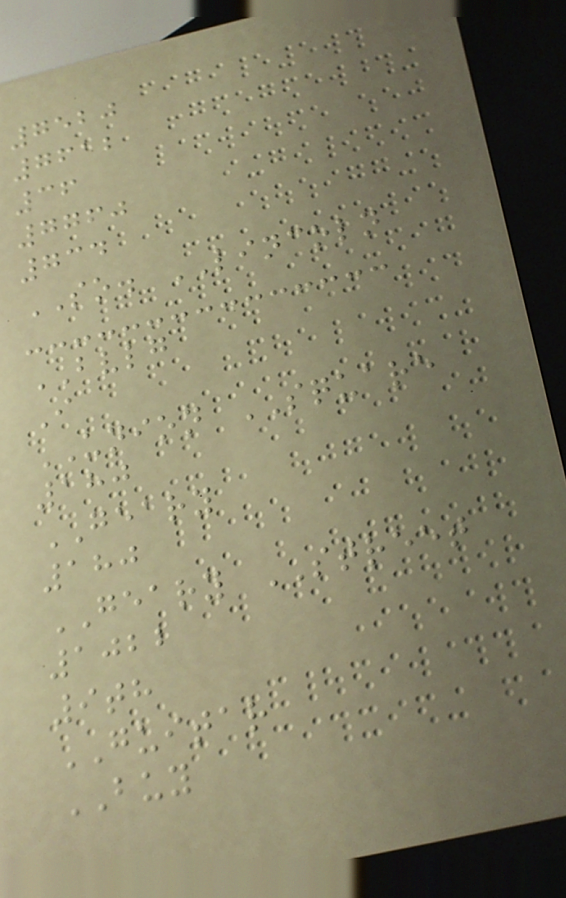7520
7612
36
7760
734
SO. LINCOLN
BVLG
I
UNION SQUARE
180
GEARY
180
GEARY STREET
1022
9th
GUITAR
BUY
